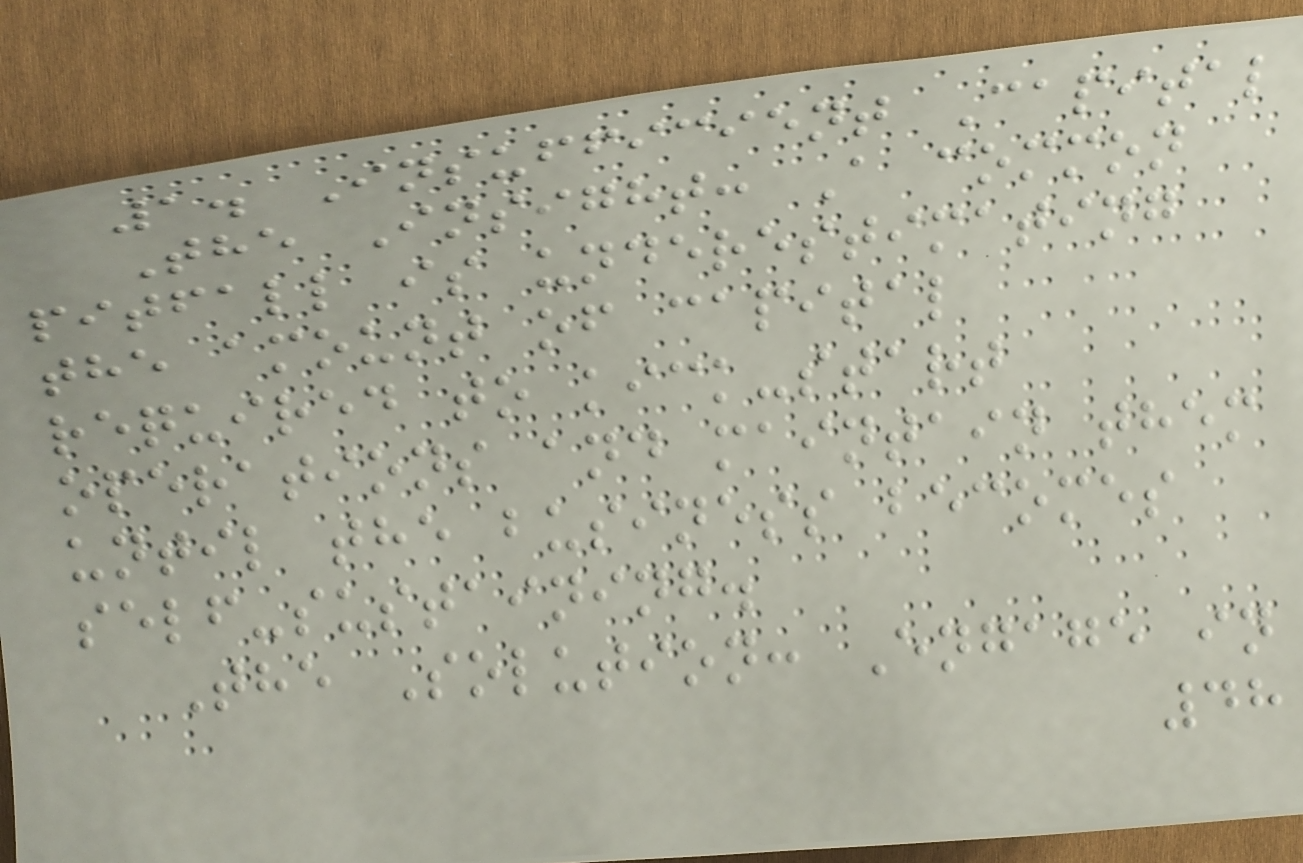1. Insufficient Capital
The Insight: A common
pitfall is underestimating
the amount of capital
required to kick-start
operations and maintain them
until the business becomes
self-sustaining.
The Solution: Engage in
48
